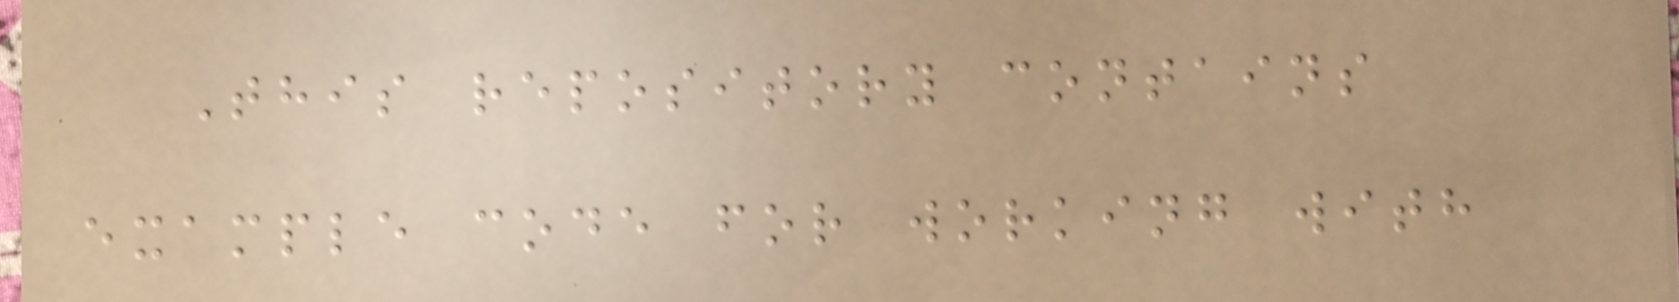This repository contains
example code for working with
